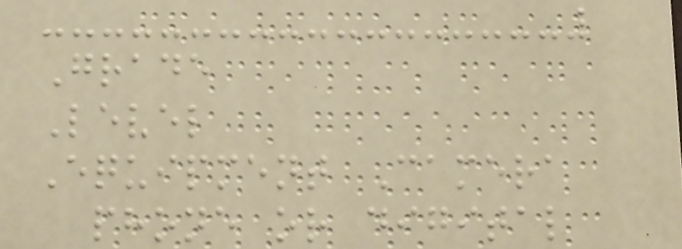Grade
Level
Equipment Camera
phone or digital
